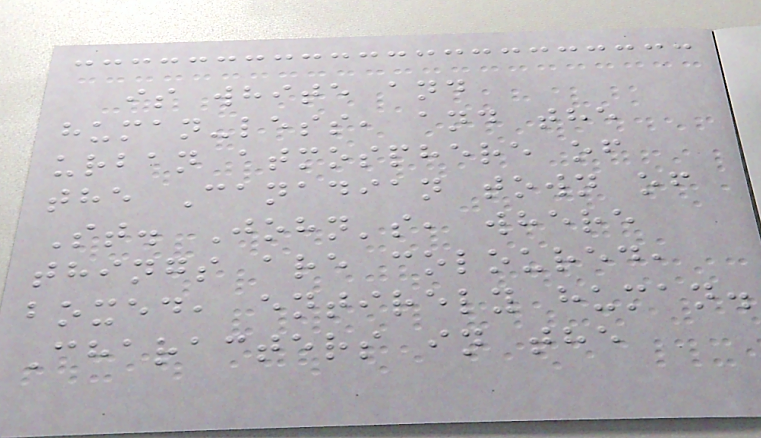is white and
human-less, and the
urban atmosphere of
the Canadian town of
St. John's, where
things are coloured,
boxed, entirely human.
Characters in the
